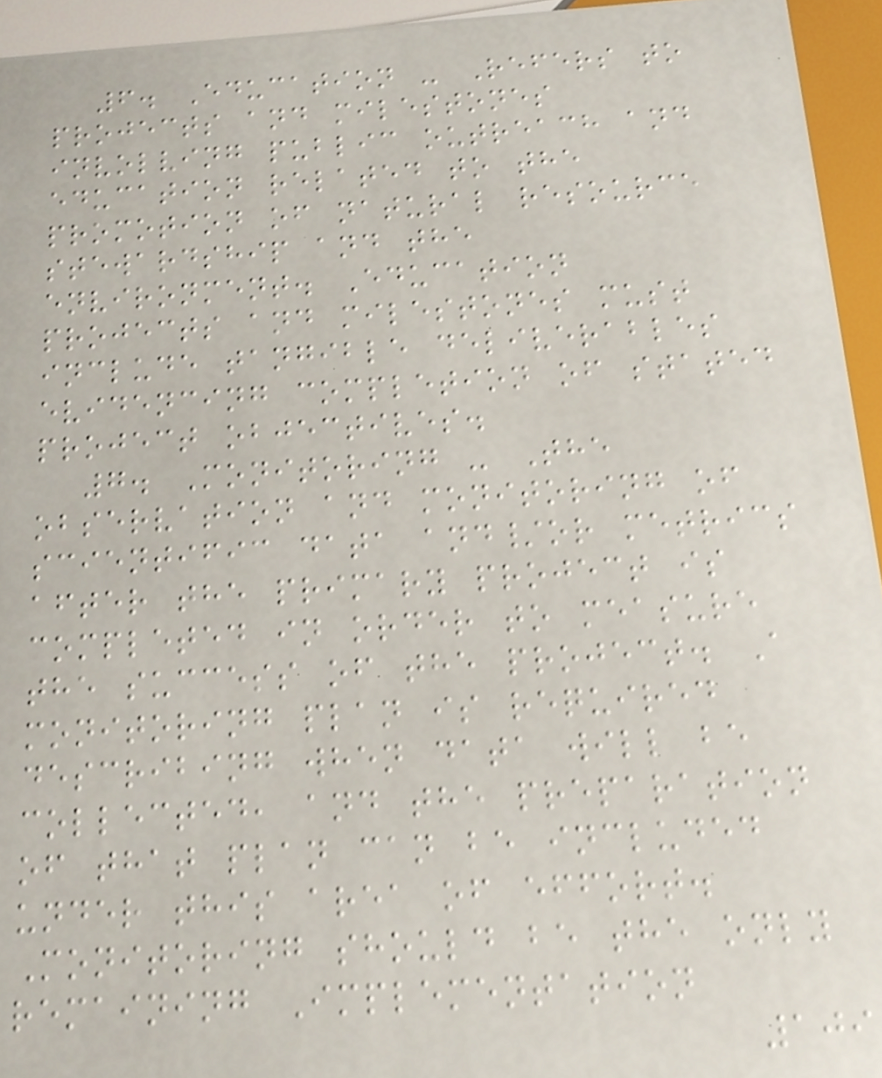6. Education - Refers to
projects and milestones
involving public outreach and
education related to the
promotion of natural resource
stewardship and the
environment. Education
projects and milestones must
include tangible deliverables
evidencing completion of stated
project objectives.
7. Monitoring - The
observation and monitoring of
scientific data and/or metrics
after the primary project is
completed in order to measure
the success of the project. A
monitoring plan is required
describing when data will be
collected, and the preparation
of that plan can be included
under this area of effort.
Monitoring should be the only
remaining Implementation
109
